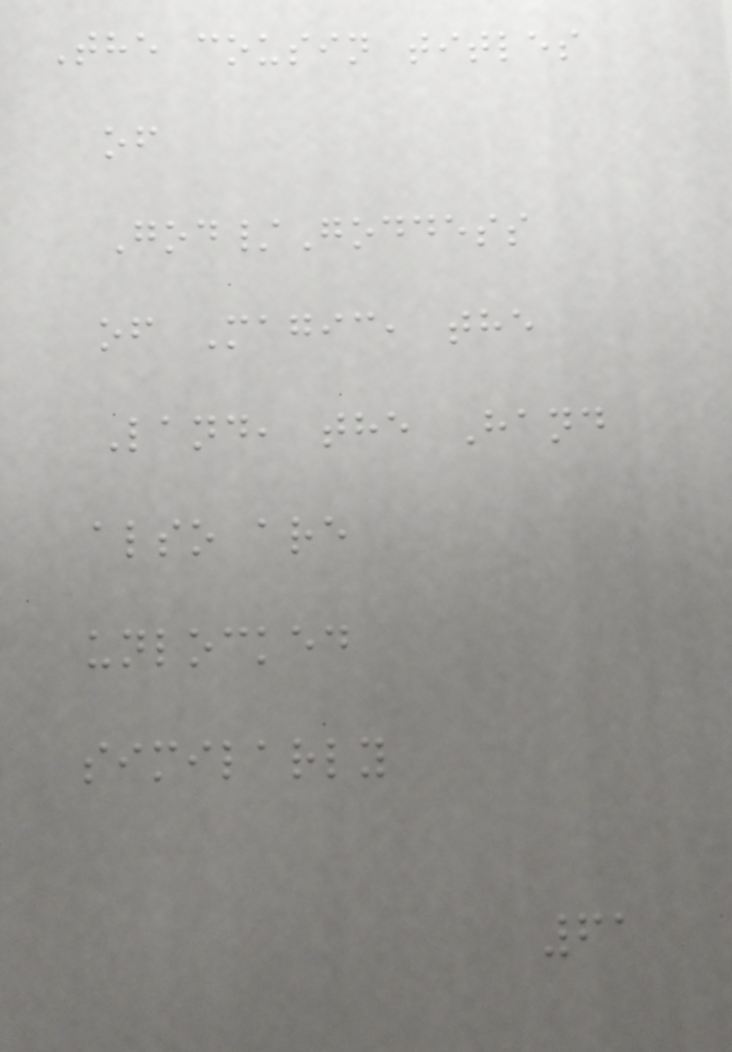The cousin titles
of
God/Goddess
of Magic, the
Land, the Hand
also are
unlocked
similarly
61
